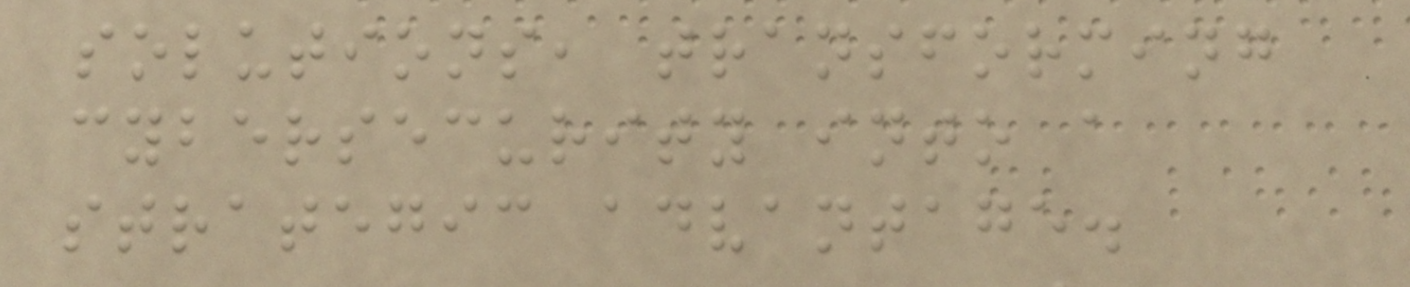solutions, transforming
cybersecurity into a
strategic advantage.
